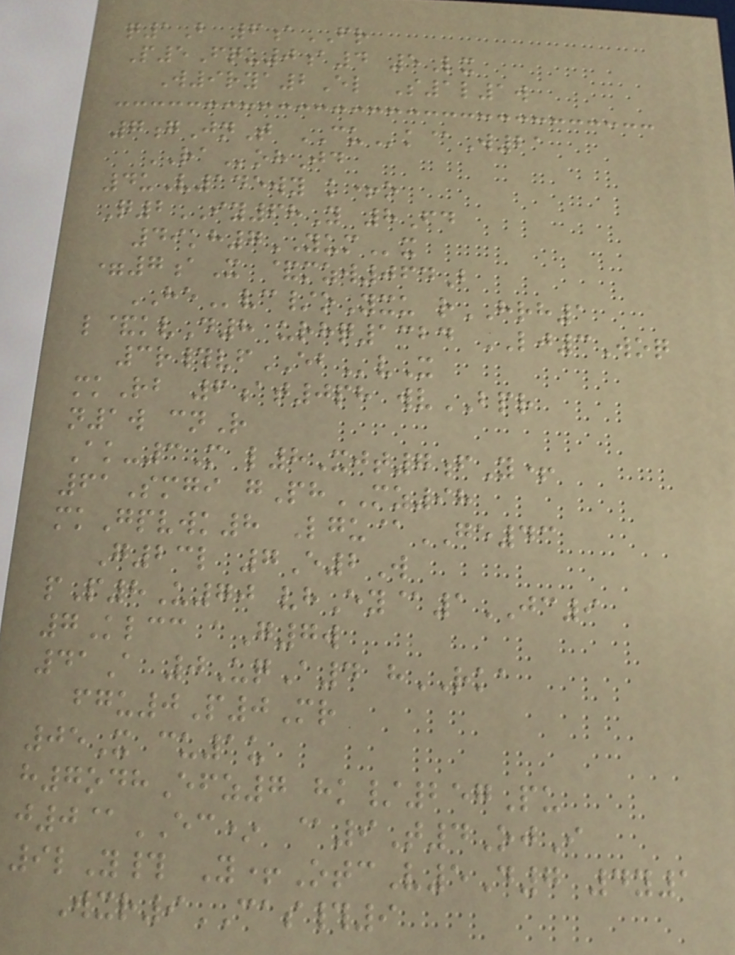q1B 6aFR
P5Fqu0a4 5Lx
W9rya2El S1l1w
7gJnT CUk@W21
RAohJd
4uV145wy k+o
Q2IY68Y 8Fd
49kh7YUMx
=7aX &mzw064B
HEvc/oYxu rHRH1
l&kvD8 urhq1324 LJ3Woq
3r#vfEBvX
mkRb 6at0ph wvBPR
n1w cnR
Ak-3M l8Xjt7fY+
61Smgi gPhMZ98
mkGpvwk8 Lgu@GE43
G23l 7E2W
pP8U70 vhEy@1JC9
7Klcc aG7w
41A 0UqA4 hRKA
fgu0P0Mr
05X cu1u
h7odhEfz7 hk/257Pu
j0@EC* @9T4OjI
9lY# Y+OtcV5D7 4y1
Wxr9CAS#9
